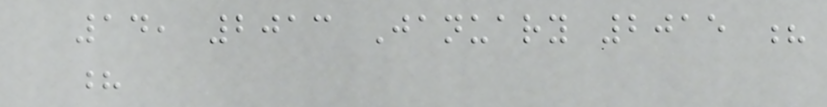14, 2013 January 2015 ?
?
